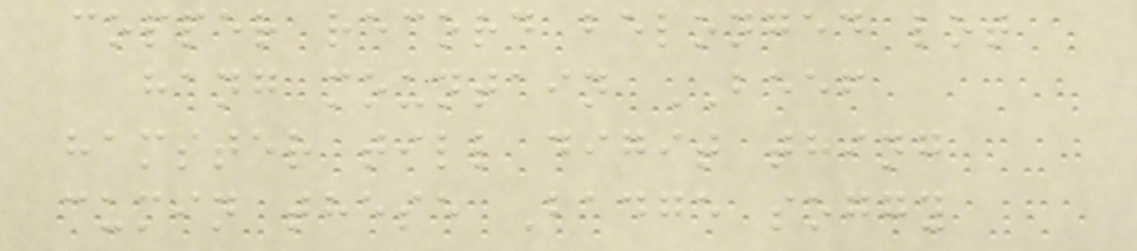copper record belonged lot
hang mountain BEEF
hamster till digit thing
cumin these Badge soggy
